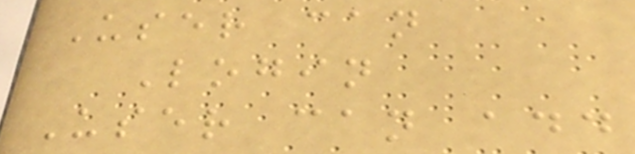User can
Login
User can add
